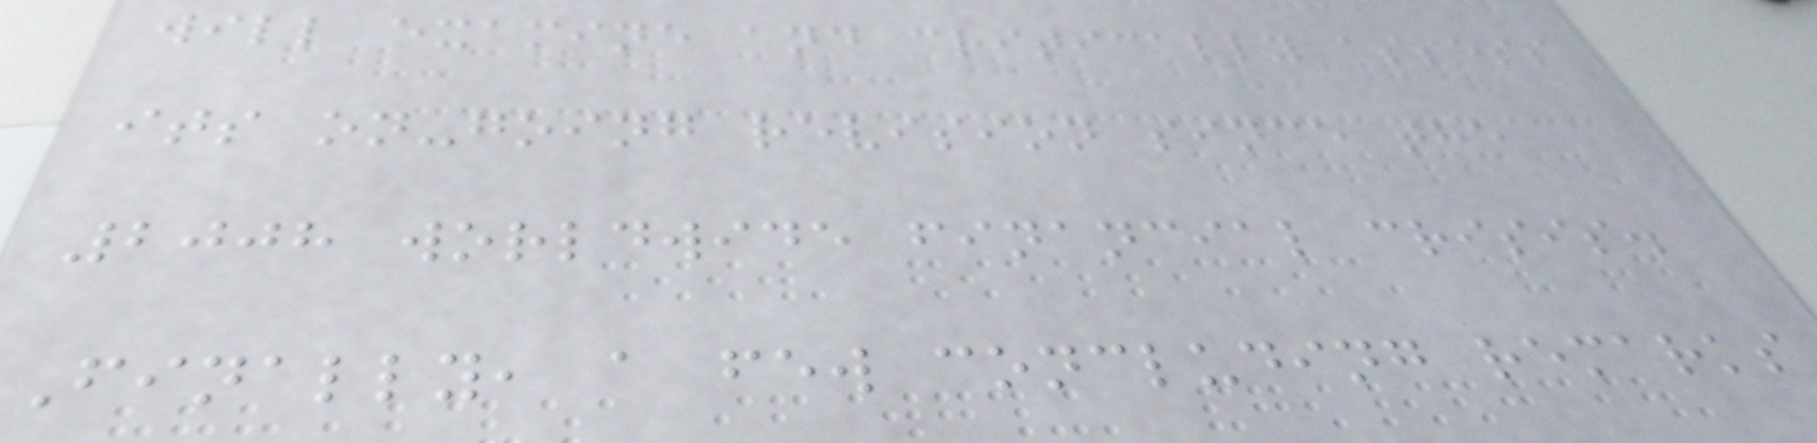will examine and critically assess
its on-going revision since the
2008 worldwide financial crisis.
Finally, a few concluding remarks
